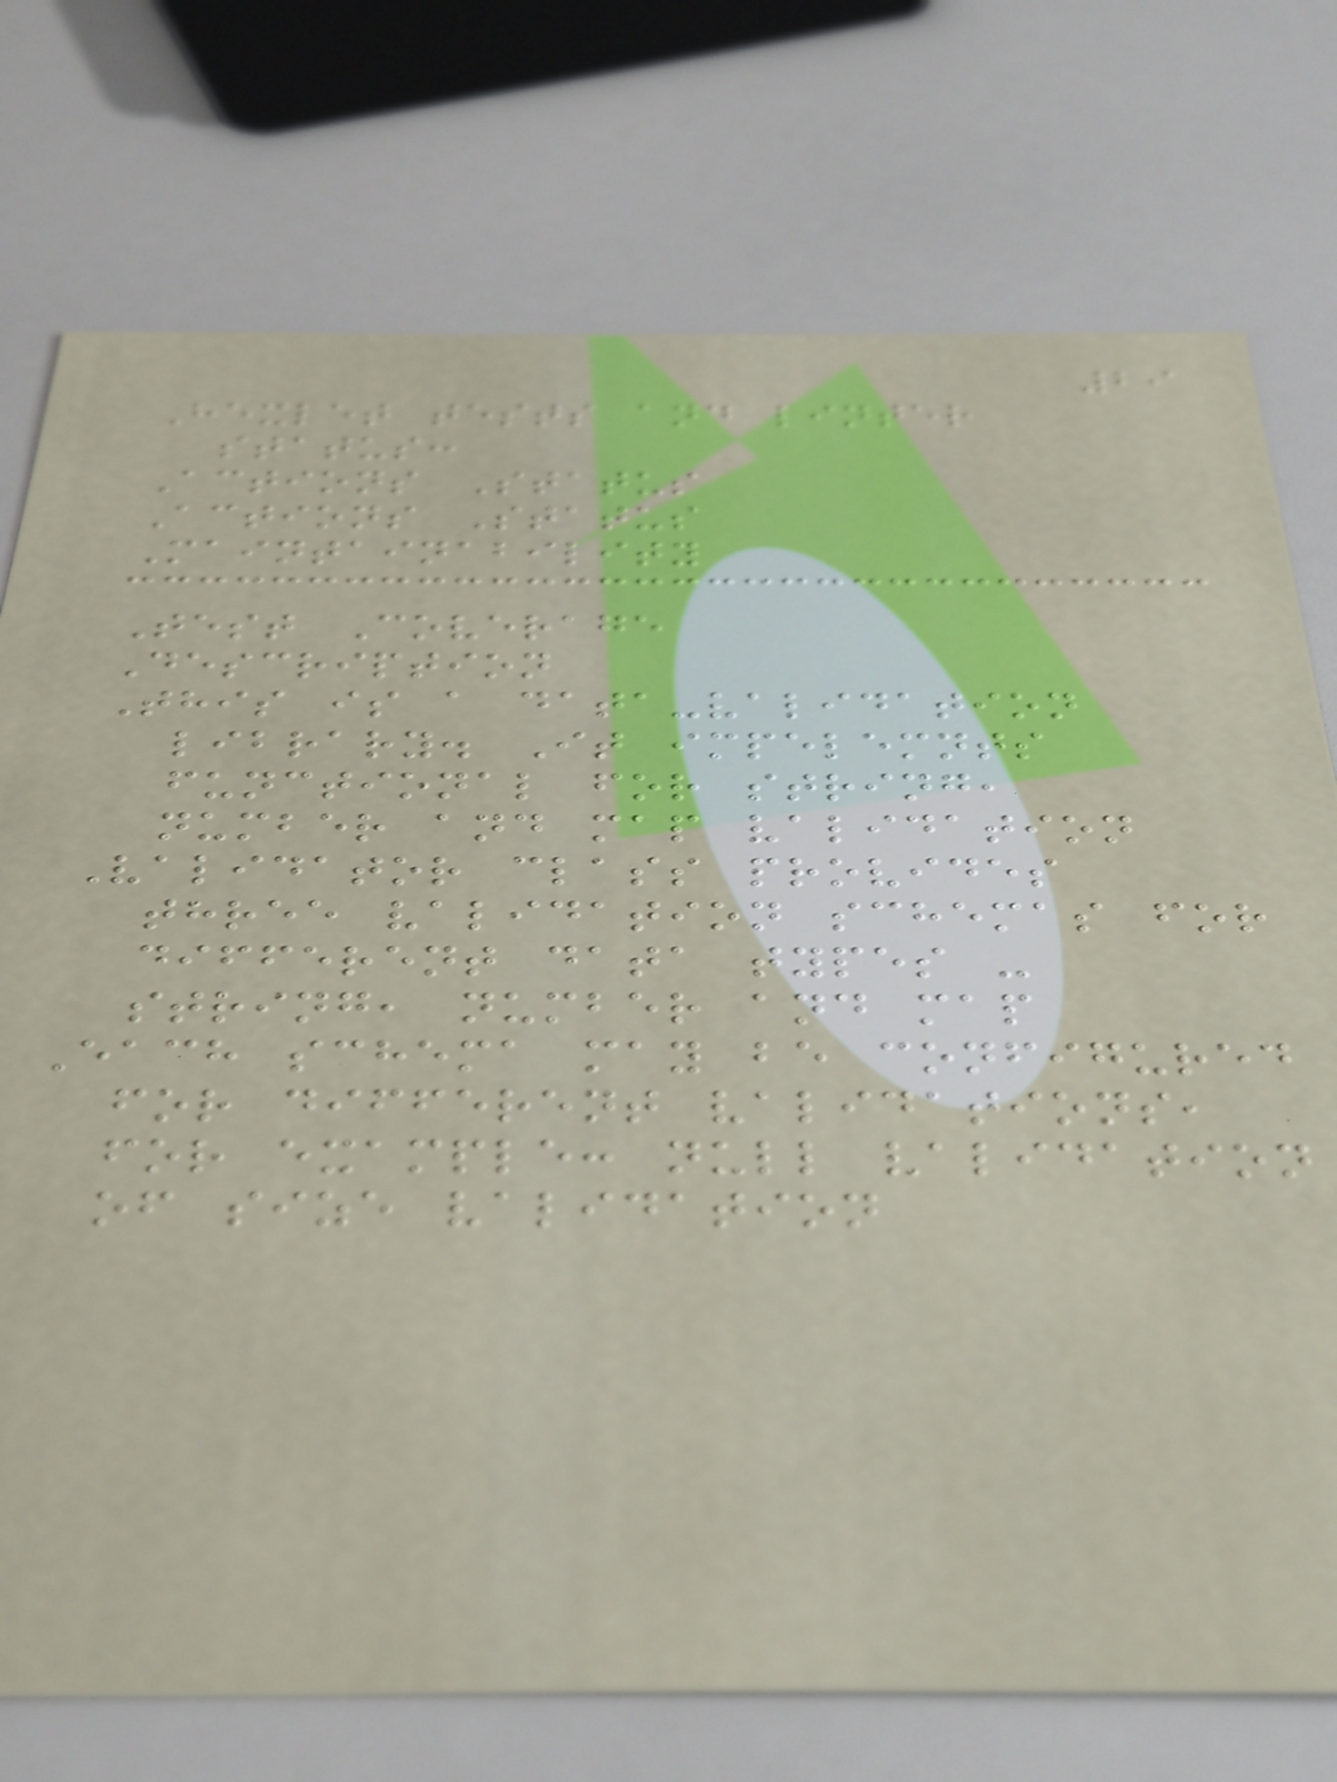29
Hexlet tests and linter
status:
Actions Status
Actions Status
Maintainability
Test Coverage
Description
This is a data-validation
library. It impelemnts
functional for string,
number and map validation
Validator class provides
three validation schemas for
different data types -
string, number and map
Each schema may be configured
for different validations,
for example: null validation
of size validation
